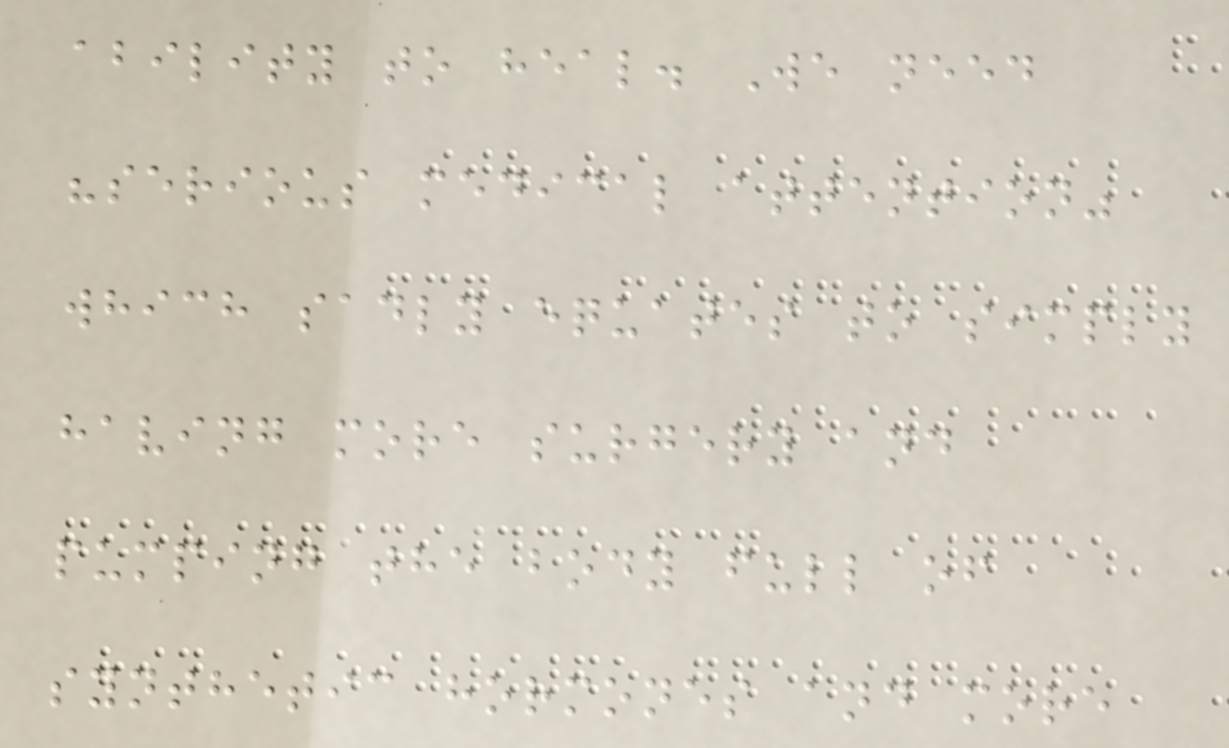ability to heal. We need
"serious medical attention"
which sadly equates to simply
having more surgery and
pumping the body full of
synthetic hormones and more
